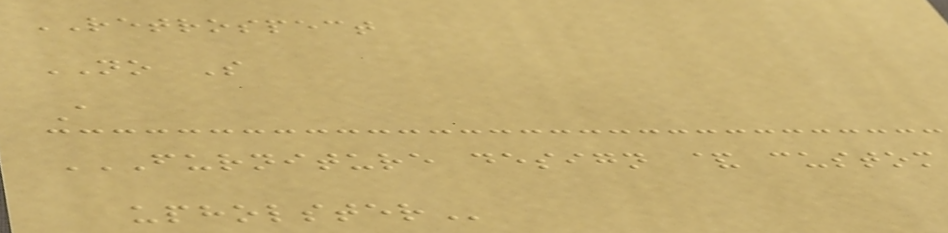RETROSPECT
NO S
A
FURNITURE DESIGN & CUSTOM
UPHOLSTER
